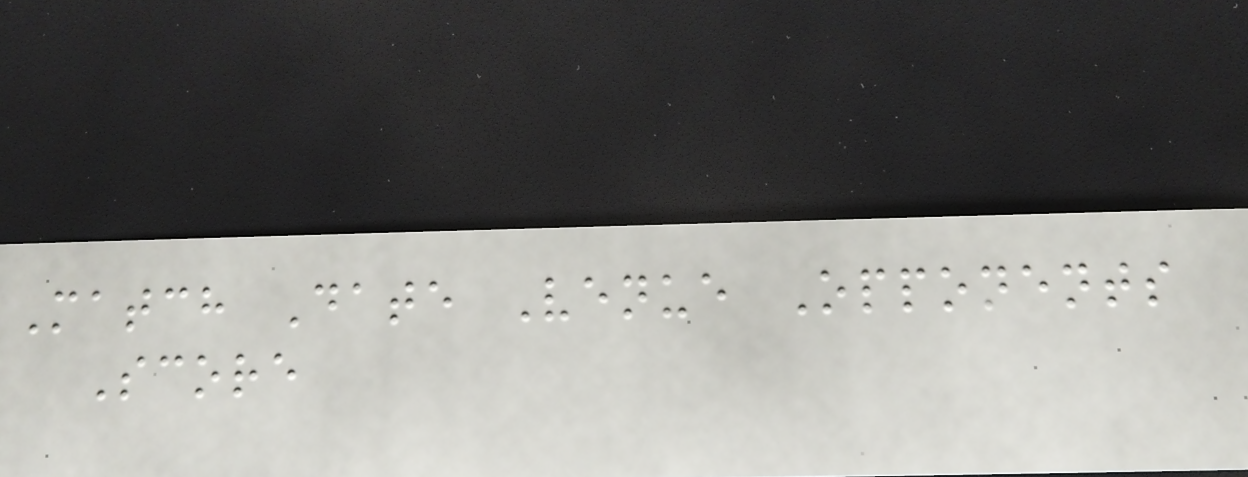Match Date Venue Opponents
Score
